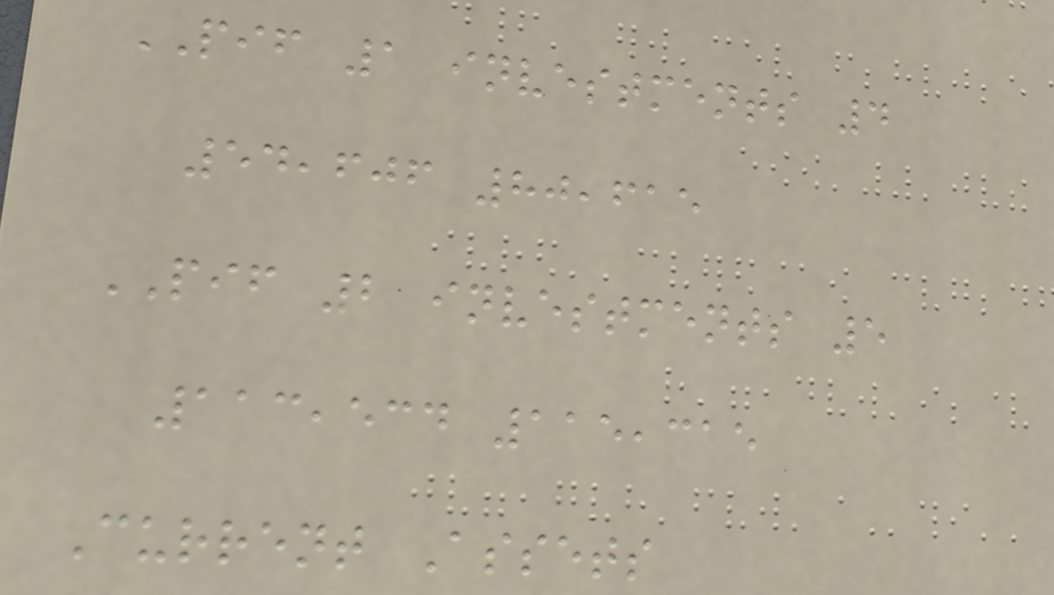PIF 1 investments 4
54,606 80,615
PIF 2 investments 5
113,534 115,315
Current Assets
